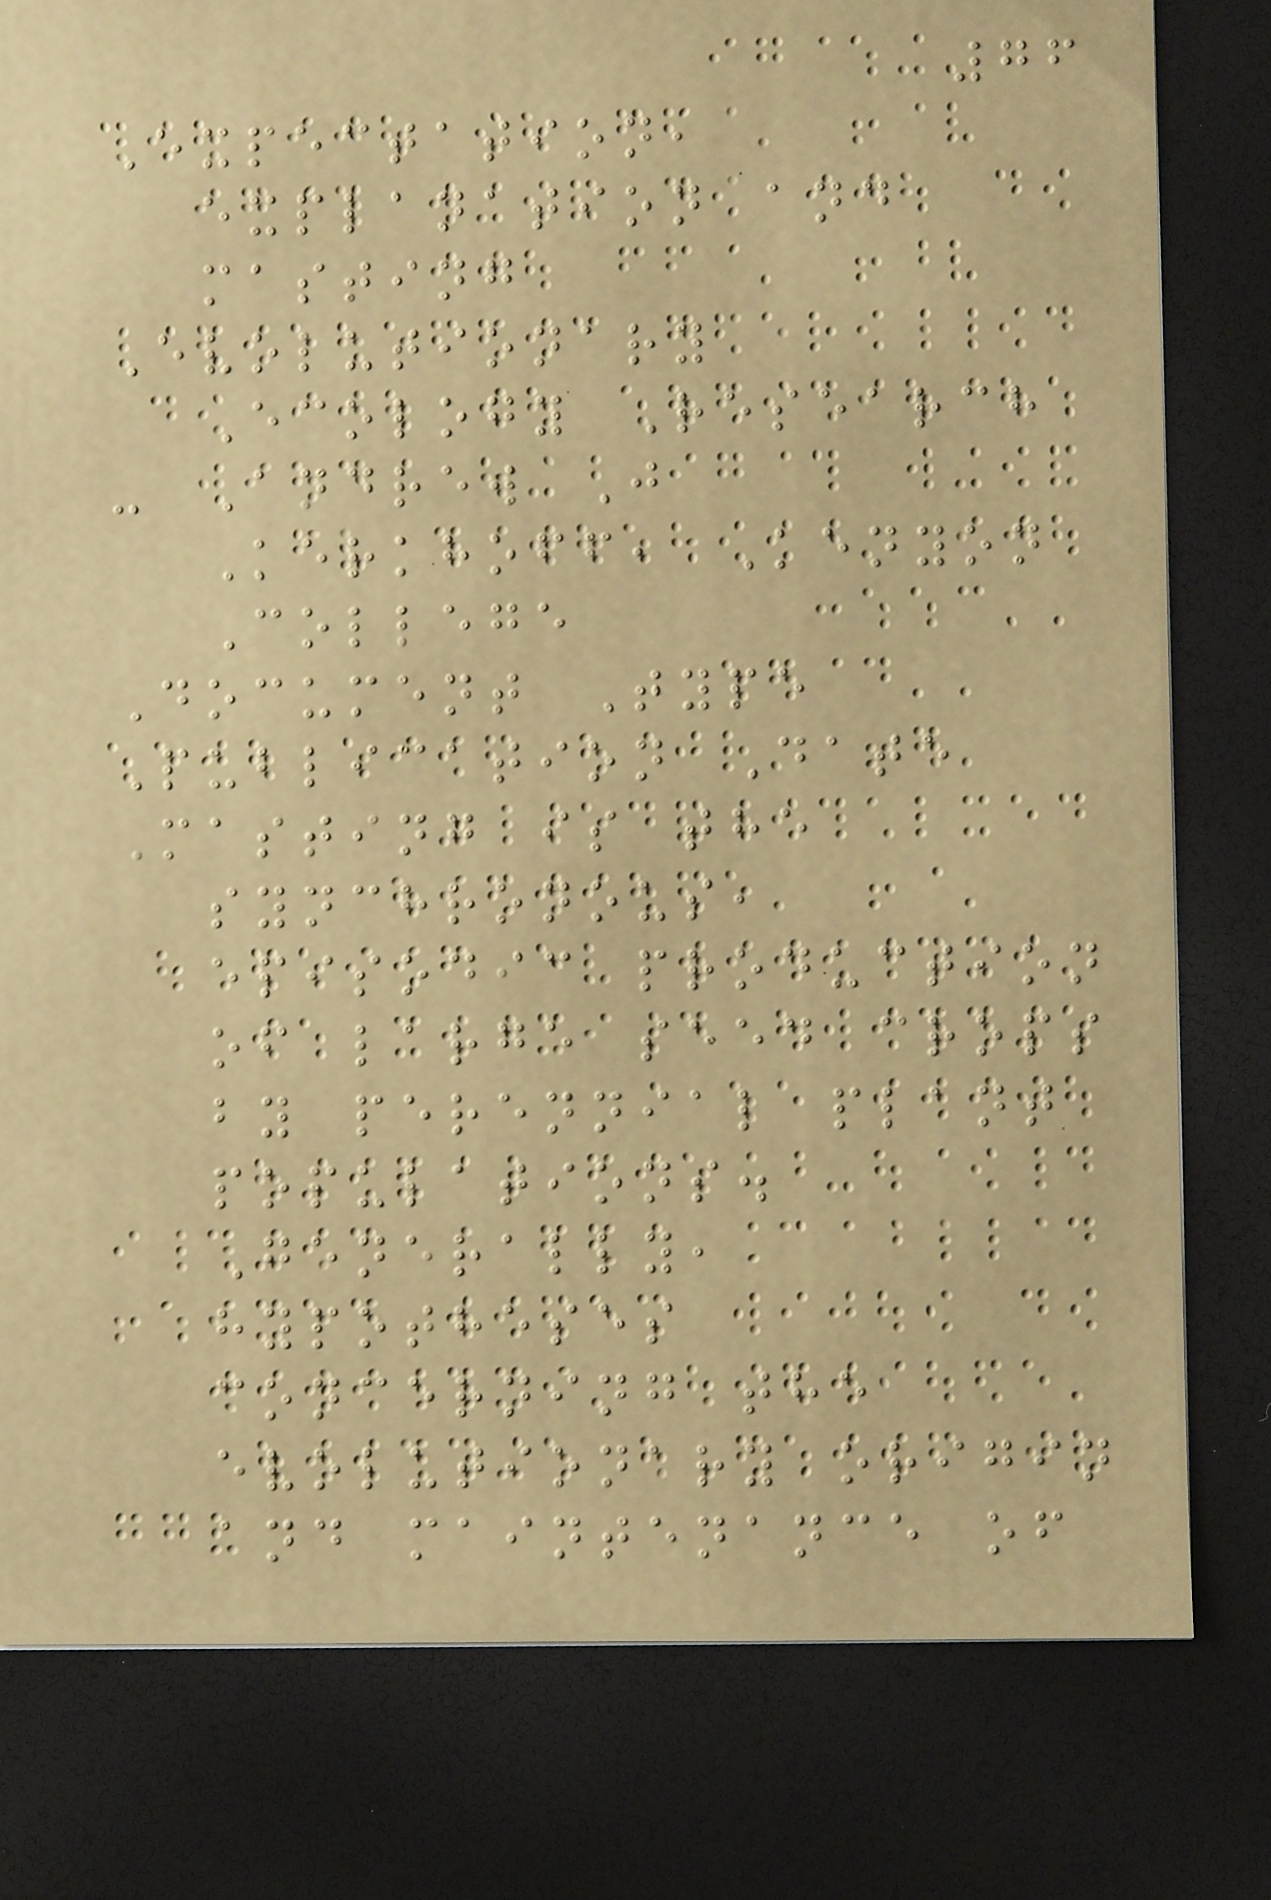76
Expectation,
explanation and
masting
Evolutionary
Ecology Research
- Andrew J
Kerkhoff, Kenyon
College
Document Type
Publication Date
Masting is the
synchronous,
episodic production
of large seed crops
by perennial plant
populations.
Generally,
hypotheses
concerning the
evolutionary origin
and maintenance of
